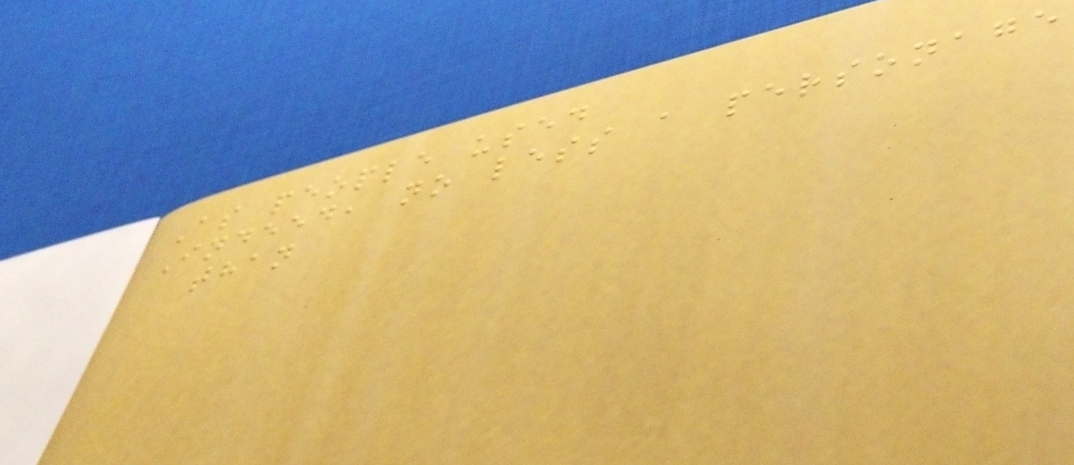As people used
Indeed, no less a personage
than
